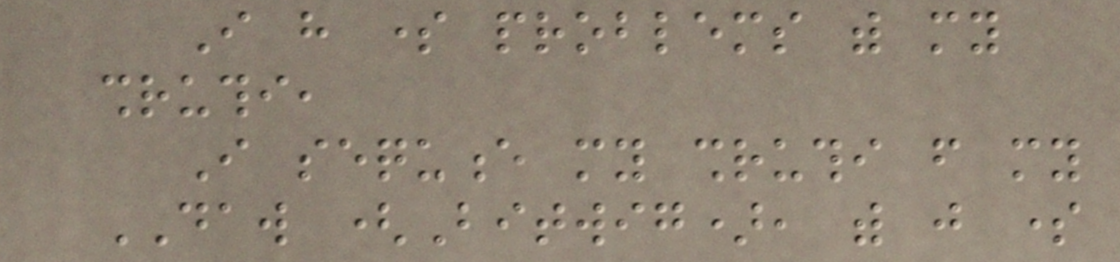I have some problems with my
shruthi,
I sequence my shruthi from my
DAW (Bitwig), with just some
